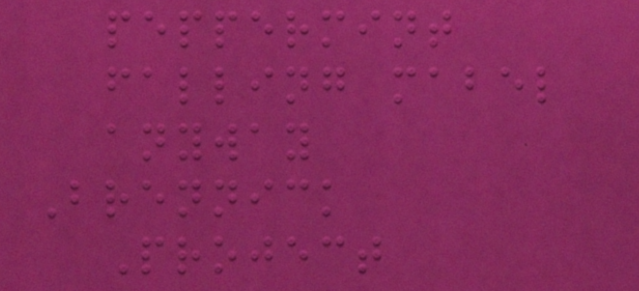peppermint
falling mabel
anyway
Brennick
Project
